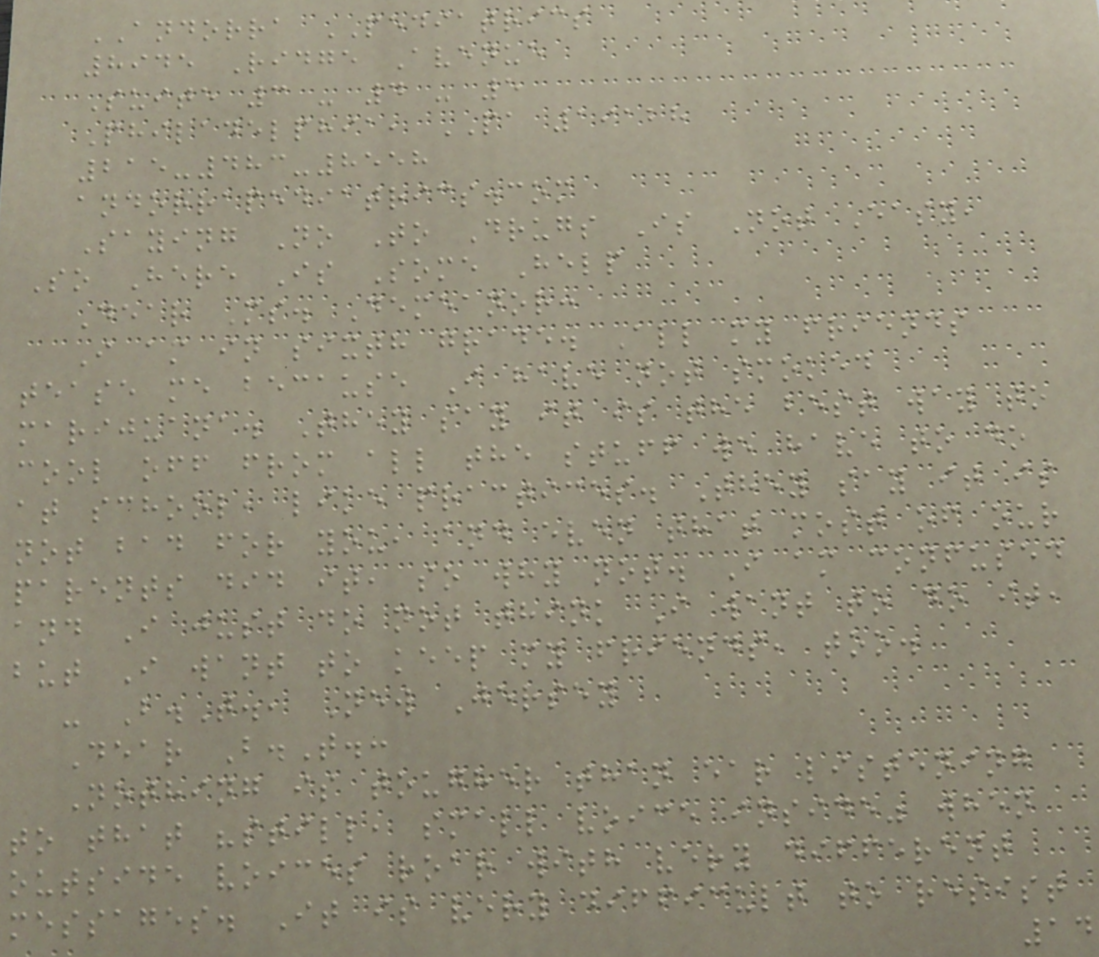ANDORRA PEDIATRICS
8945 Ridge Avenue
Suite 3 - 4 - 5
Philadelphia, PA 19128
215-483-8558
andorrapediatrics.com
Saying No To Drugs Is Not Easy,
So Here Is Some Help
Dear Ms. Demeanor:
I am in sixth grade. All my friends
tease me because I have not smoked
marijuana. They say it is the best way to
cool off from all the stuff we have to do
at school, like practices. They say it is
not bad for you, and even that most of our
parents did it, so why not. I am confused
and I just do not think I want to do it,
but I want to keep my friends, too.
- B.T., New Jersey
Dear B.T.:
Nothing is tougher than ear listening
to that "still, small voice inside" when
outside voices roar with very different
messages. It is very difficult to resist
14
